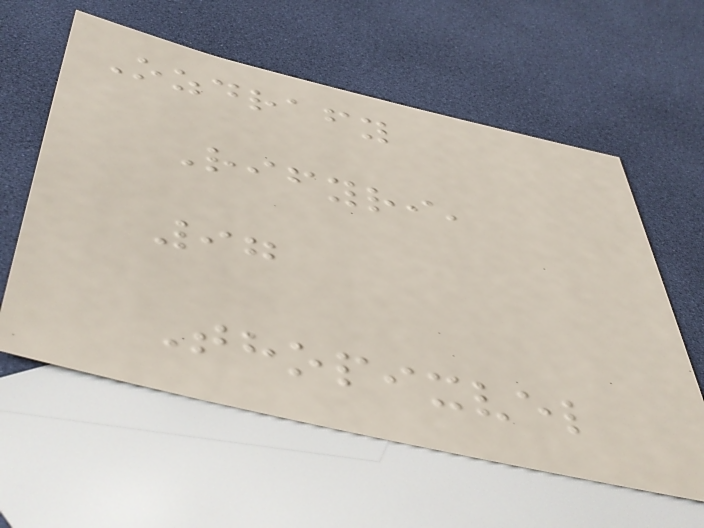Ozdrafy
Rifyri,
97
Thopixvel
